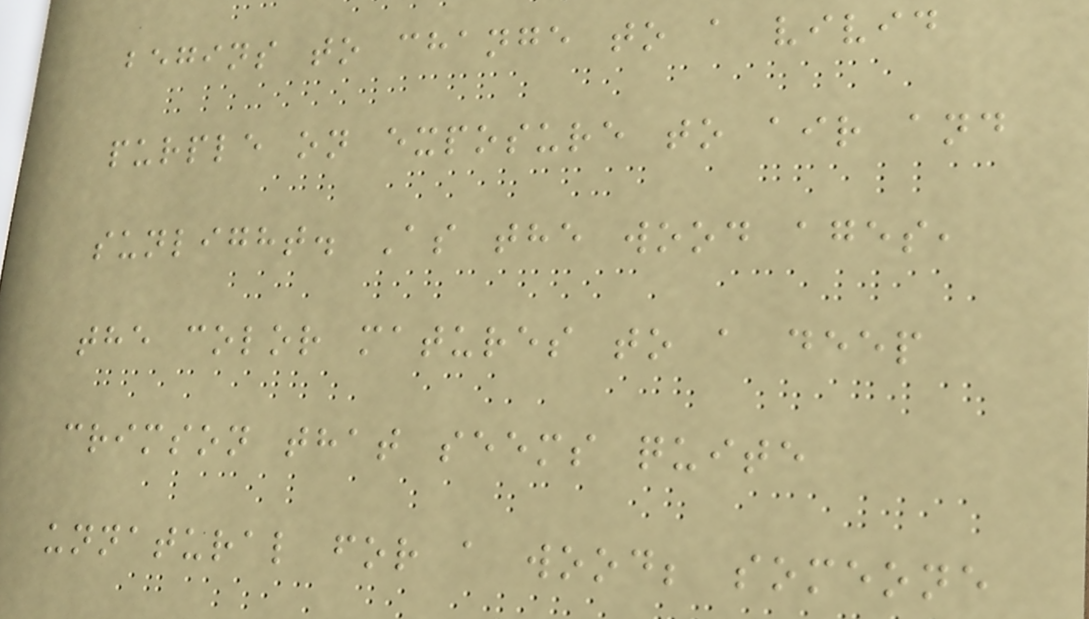begins to change to a vivid
purple on exposure to air and
sunlight. As the wood ages,
the color matures to a deep
crimson that seems quite
unnatural for a wood; someone
